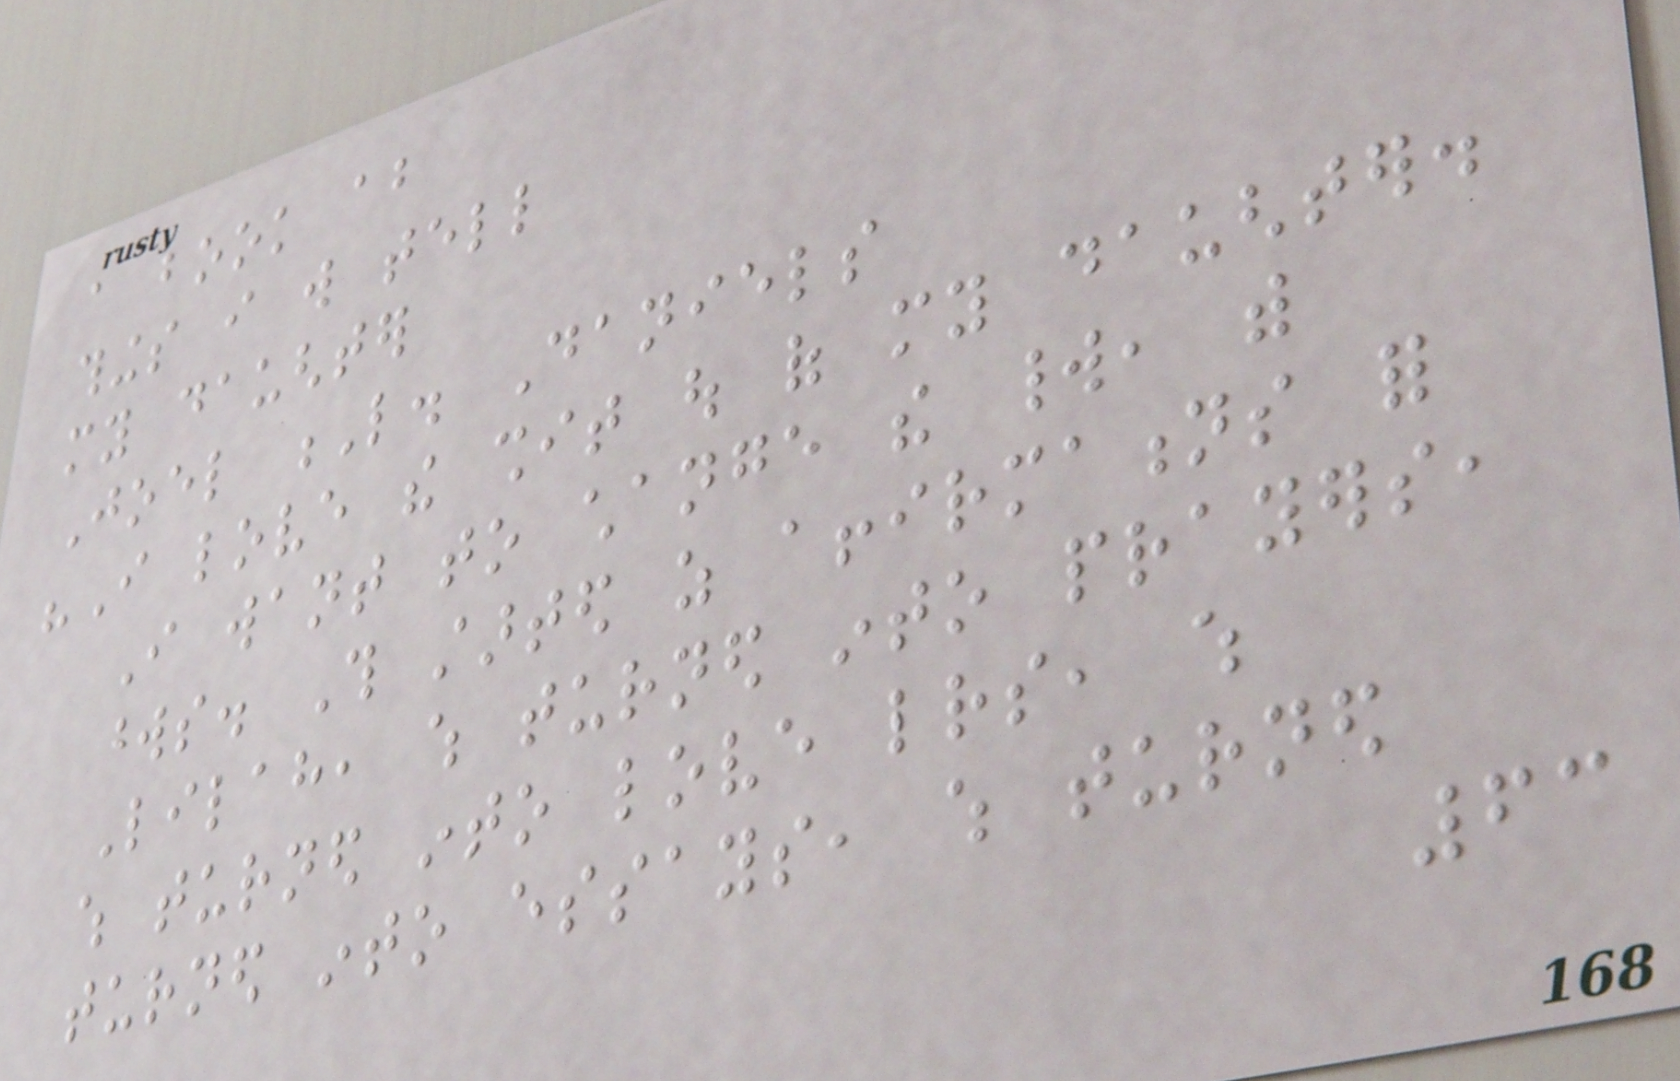a book about
things i will tell
my daughter
Joel L. Daniels
"I love the shit out of my daughter.
I want to change the world, with
words. This started as affirmations for
Lilah, which turned into prayers,
which turned into love letters, which
turned into essays, which turned
63
